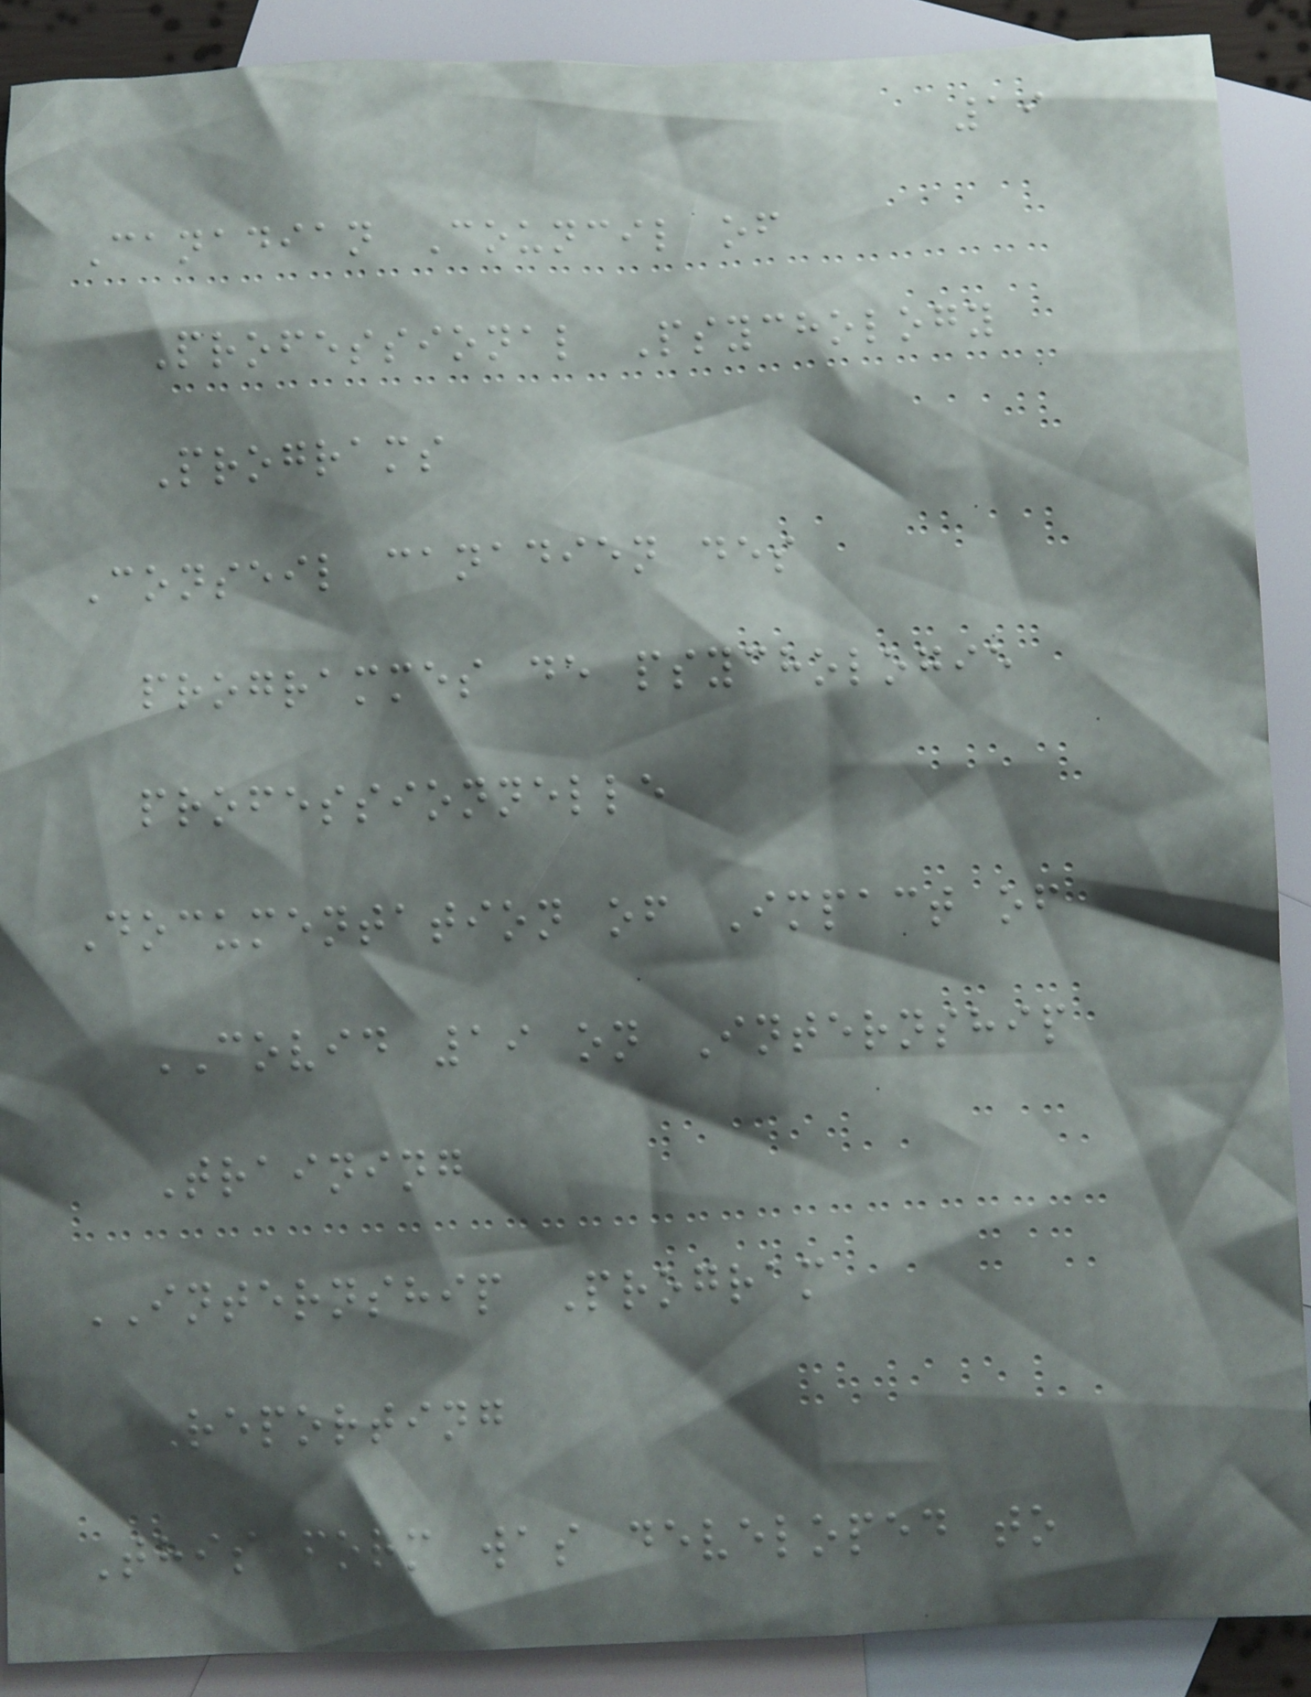19
Canadian Council of
Professional Psychology
Programs
Conseil canadien des
programmes de psychologie
professionnelle
Documentation of Impact of
COVID 19 on Internship
Training
INTERNSHIP Program
Reporting
This form was developed to
